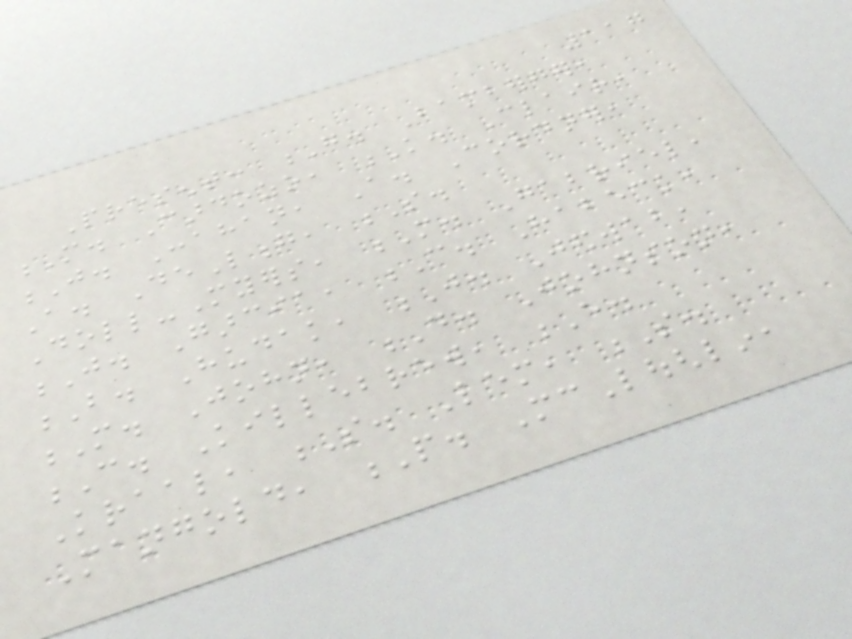117
Present: G. Bamberger,
M. Cardozo, K. Clair,
J. Conahan, A. Cordner,
A. DeLong, S.
Doll-Myers, M. Gabriel,
J. Garcia, C. Habeck,
B. Hudak, J. Jedwab,
M. John, D. Johnson,
C. Killebrew, E.
Kraal, S. Lem, S.
Mangold, P. McLoughlin,
